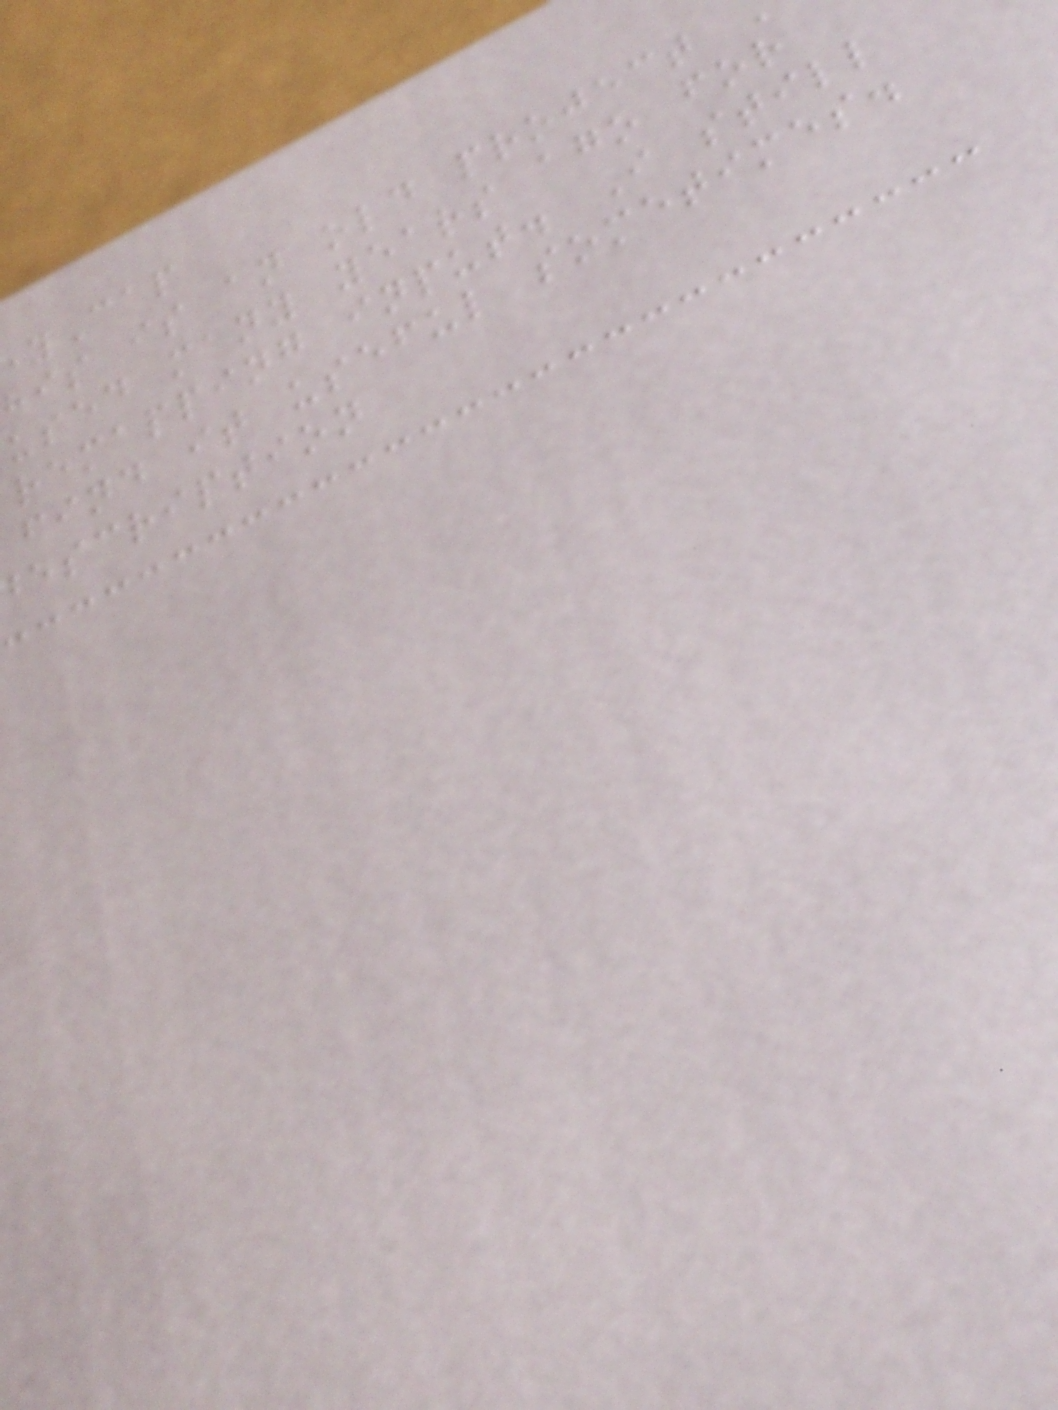yCap
his is an old project
used many years ago for
remapping input. I still
find it useful sometimes.
escription
